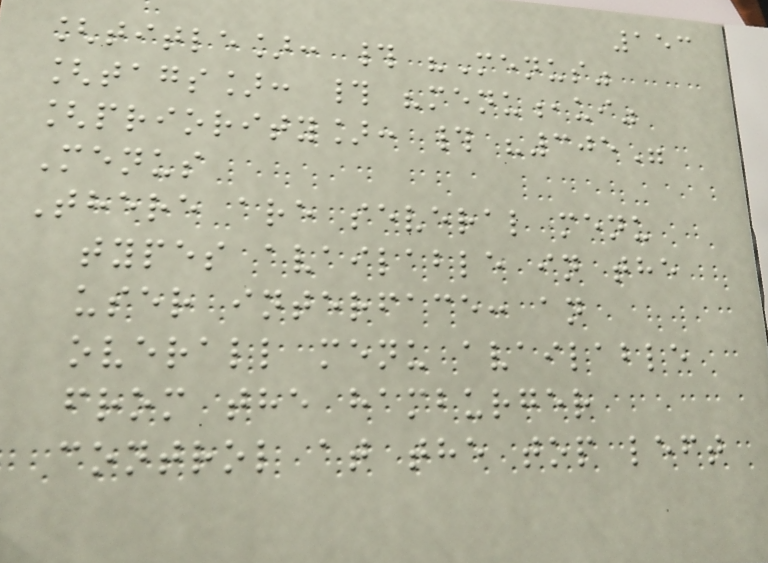153
[title]: # "Menus"
[tags]: # "menu,ui"
[priority]: # "305"
Menus
There are several menu
types available in the
user interface: an
overall menu available
from the hamburger
control at the top left
